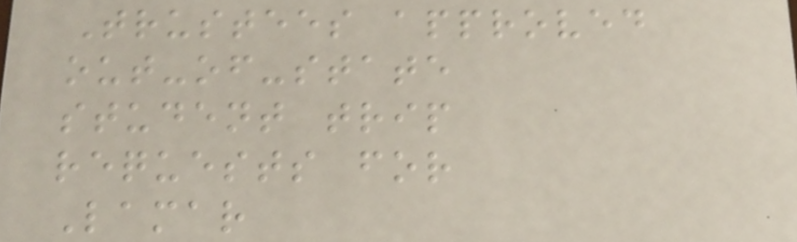Trustees approved
out-of-state
student trip
requests for
Lamar
